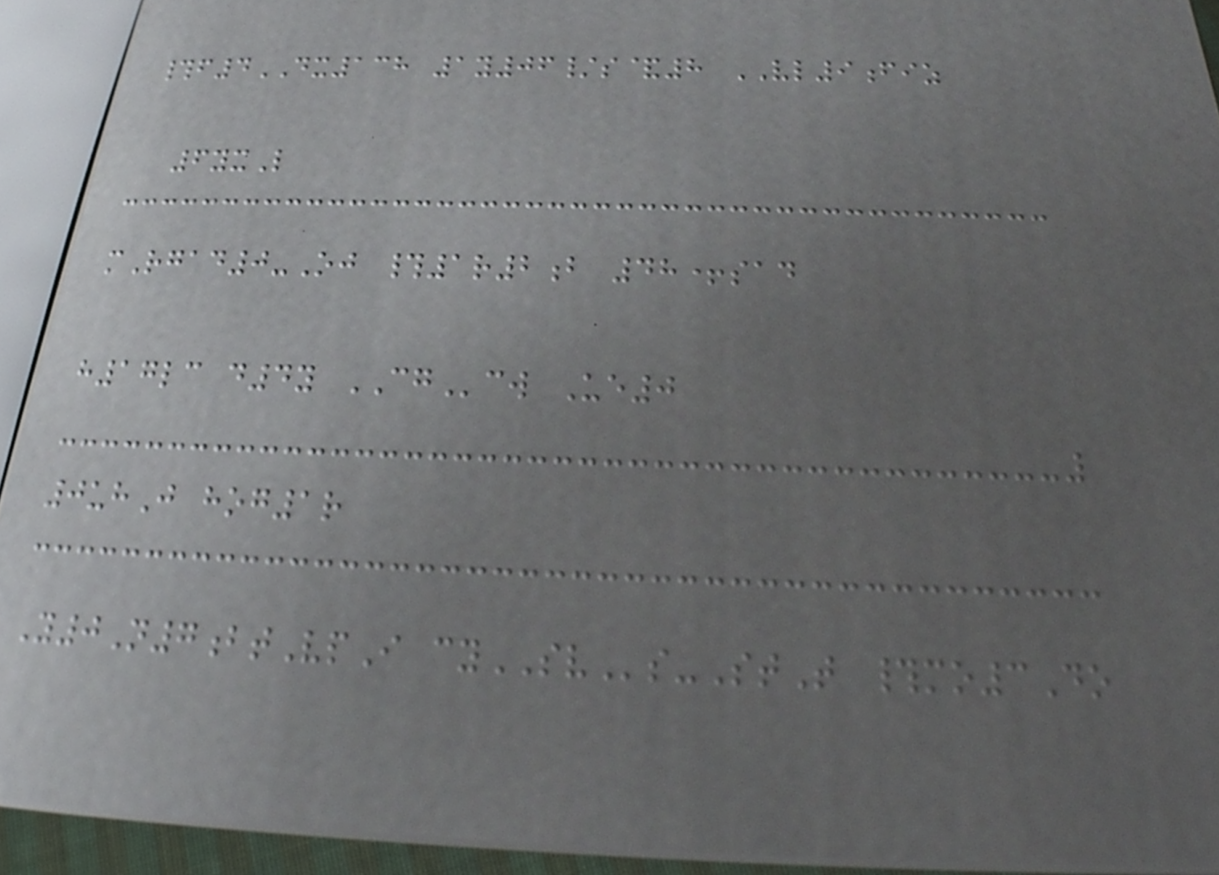#f4DX138 1y06/s&8 VL9fiz
6yxL
mRgad0-Oj #1r2b 48+sad
h17lc d4y CGcw Ue0
0uhJ hog1r
Y0N7btVpI cySVs-StT #mo3Do
